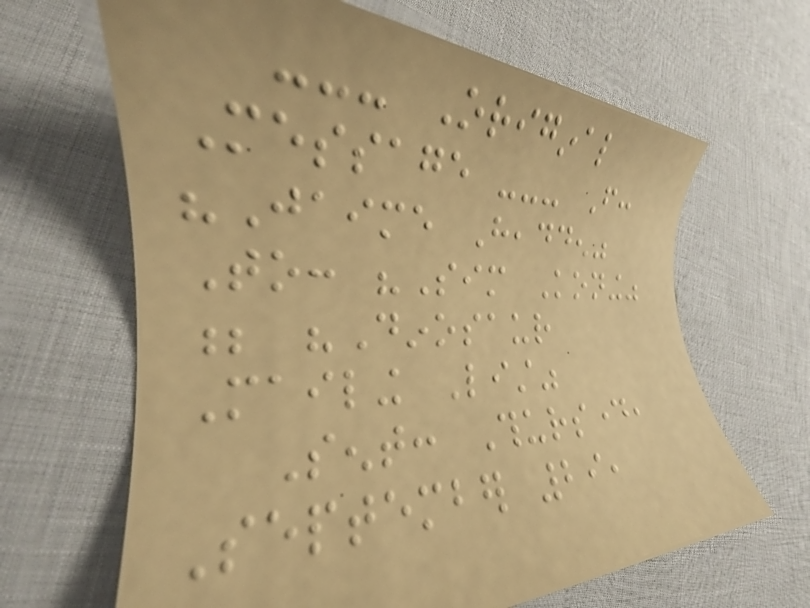--- Original
Message --- From:
"Jaime Headden"
To: "Sim Koning"
; "Dinosaur
Mailing List"
Sent: Thursday,
September 29,
